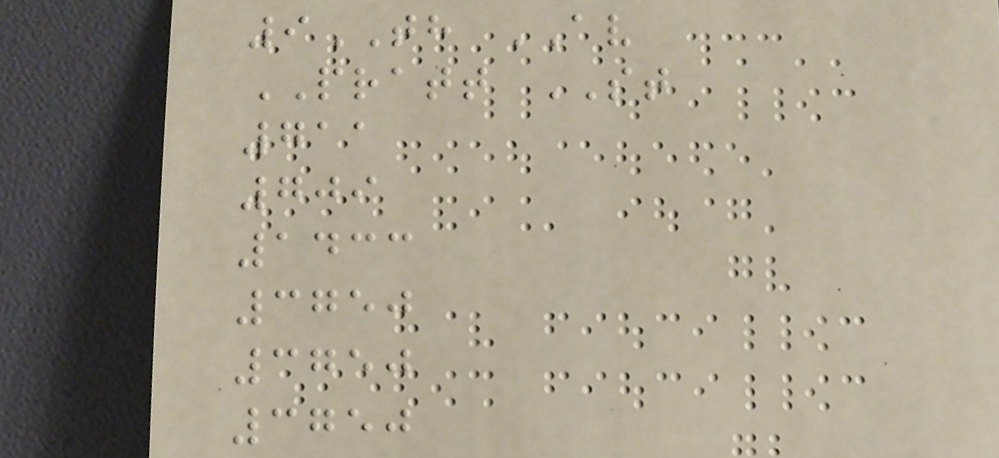9TH AV
PRATT ST
711
709
1433
3750
3750
3750
